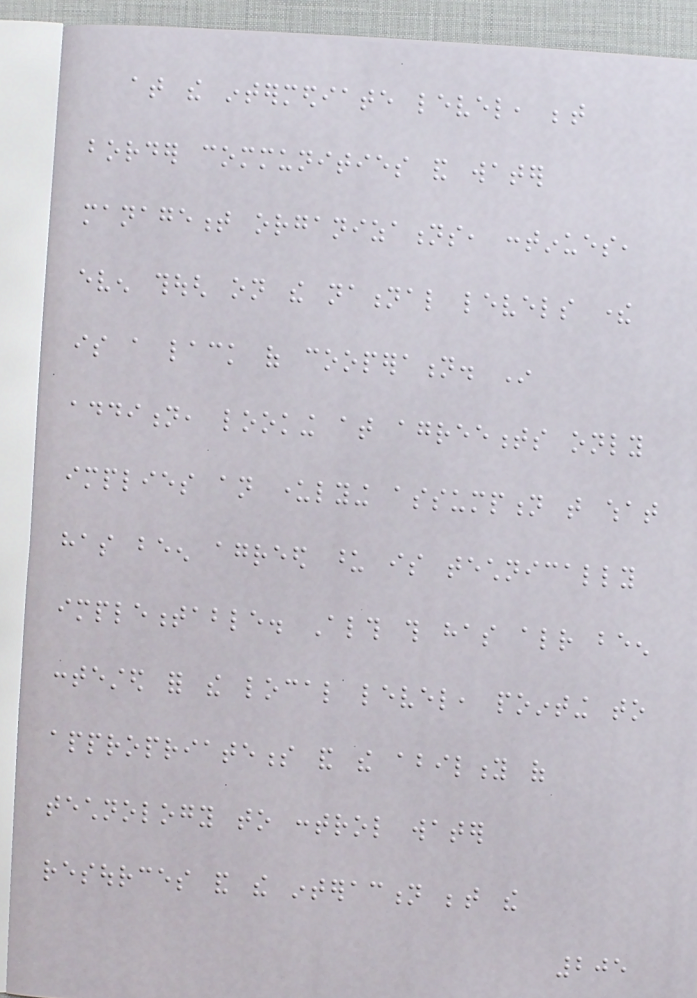at the intermediate level, between
border communities and water
management organizations, continues,
even though on the national levels there
is a lack of cooperation. In
addition, looking at agreements only
implies an underlying assumption that what
has been agreed upon is technically
implementable. Although this has already been
contested for the local level, pointing to
appropriateness and the ability of
technology to control water
resources and the interaction between the
205
